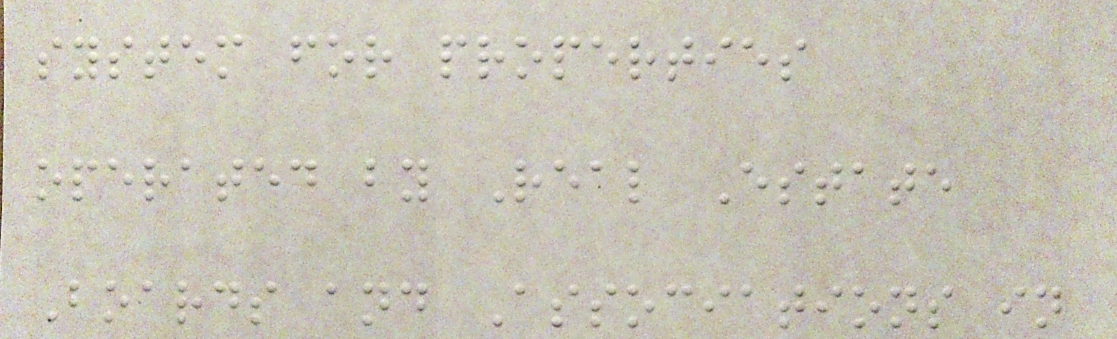system for properties
operated by Real Estate
Boards and Associations in
